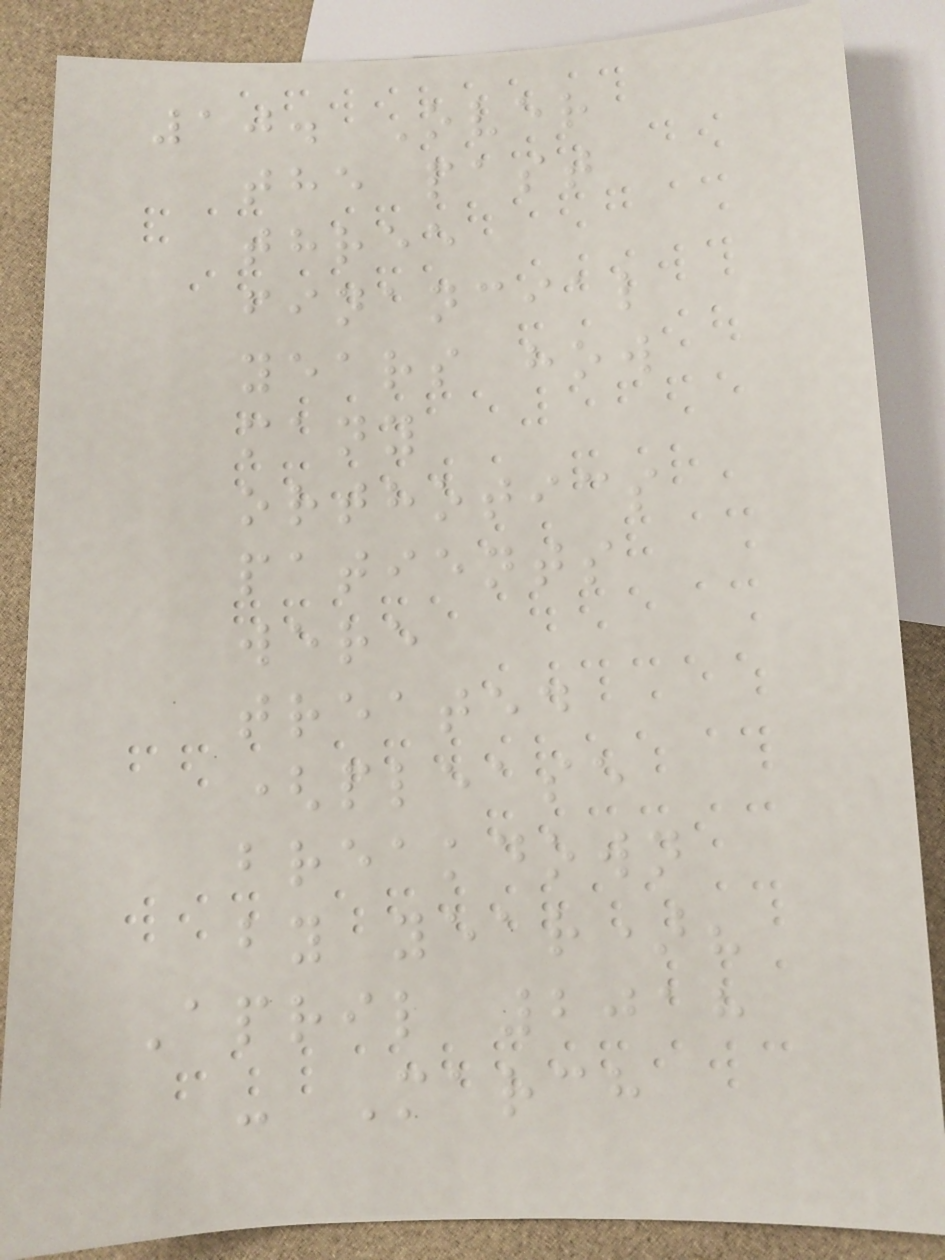10. Over
the past
three
financial
years how
many
orthotics
patients
were
treated
(please
breakdown
by year)?
April 2018
- March
